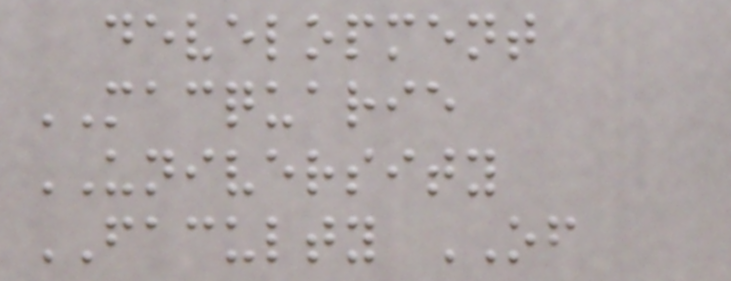development
MACQUARIE
UNIVERSITY
FACULTY OF
